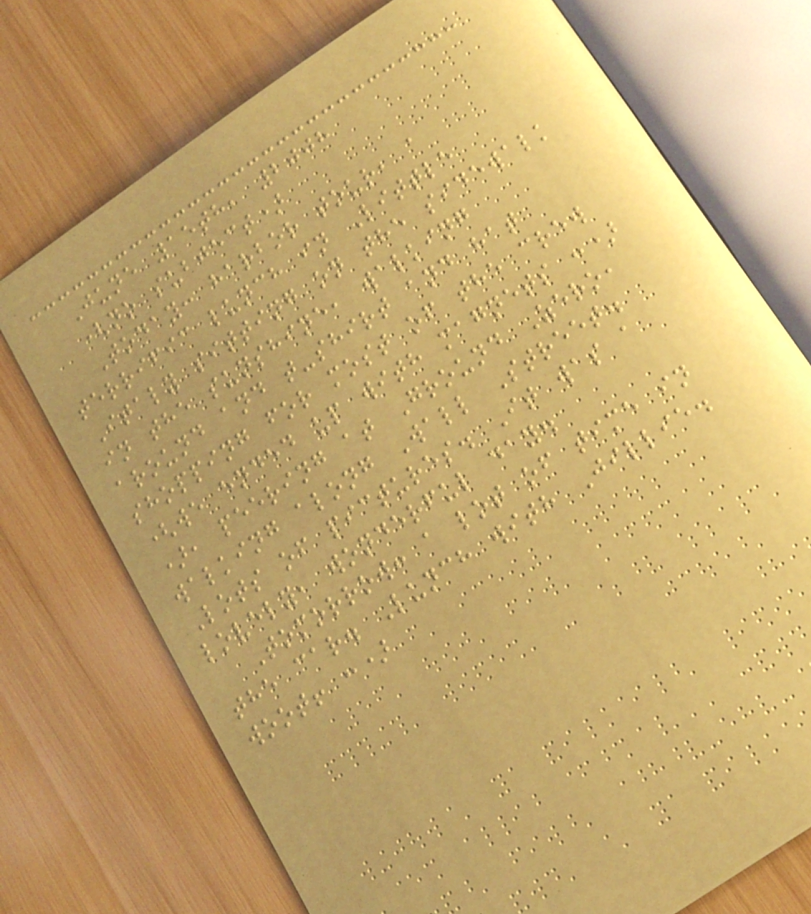June 15th, 2008
(no subject)
Today: harbor tour, a
terrific lunch in Little
Italy sitting on the sidewalk
in the sunshine, walking
around and t-shirt and hat
shopping for most of the crew
(we ended up with magnets :)
), peering at Ground Zero,
walking along Wall Street.
Lots of pictures. It was a
lovely, wonderful day.
Tomorrow: a lot of time in
the car. Lunch with Jillie.
woot! :)
